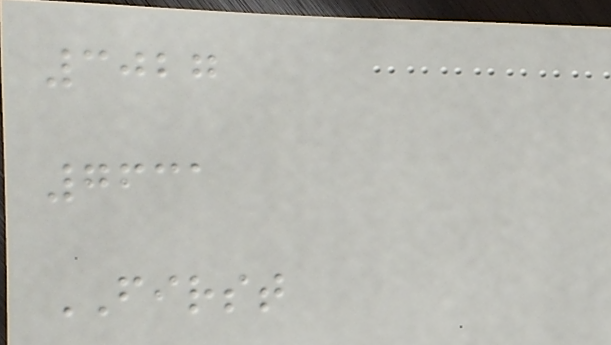3027
7631
FIRST
